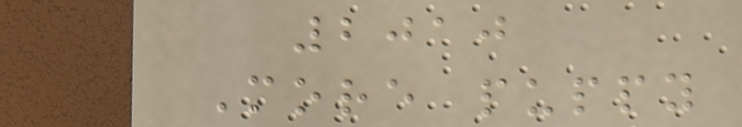2010
More puppy
